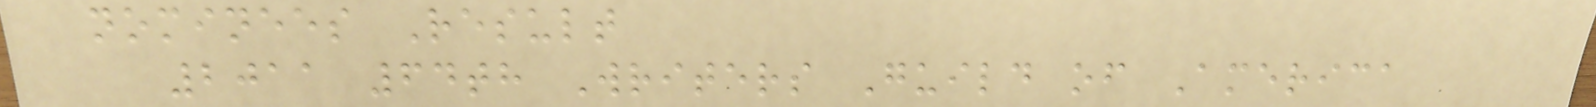nominees Result
2011 64th Writers Guild of America
